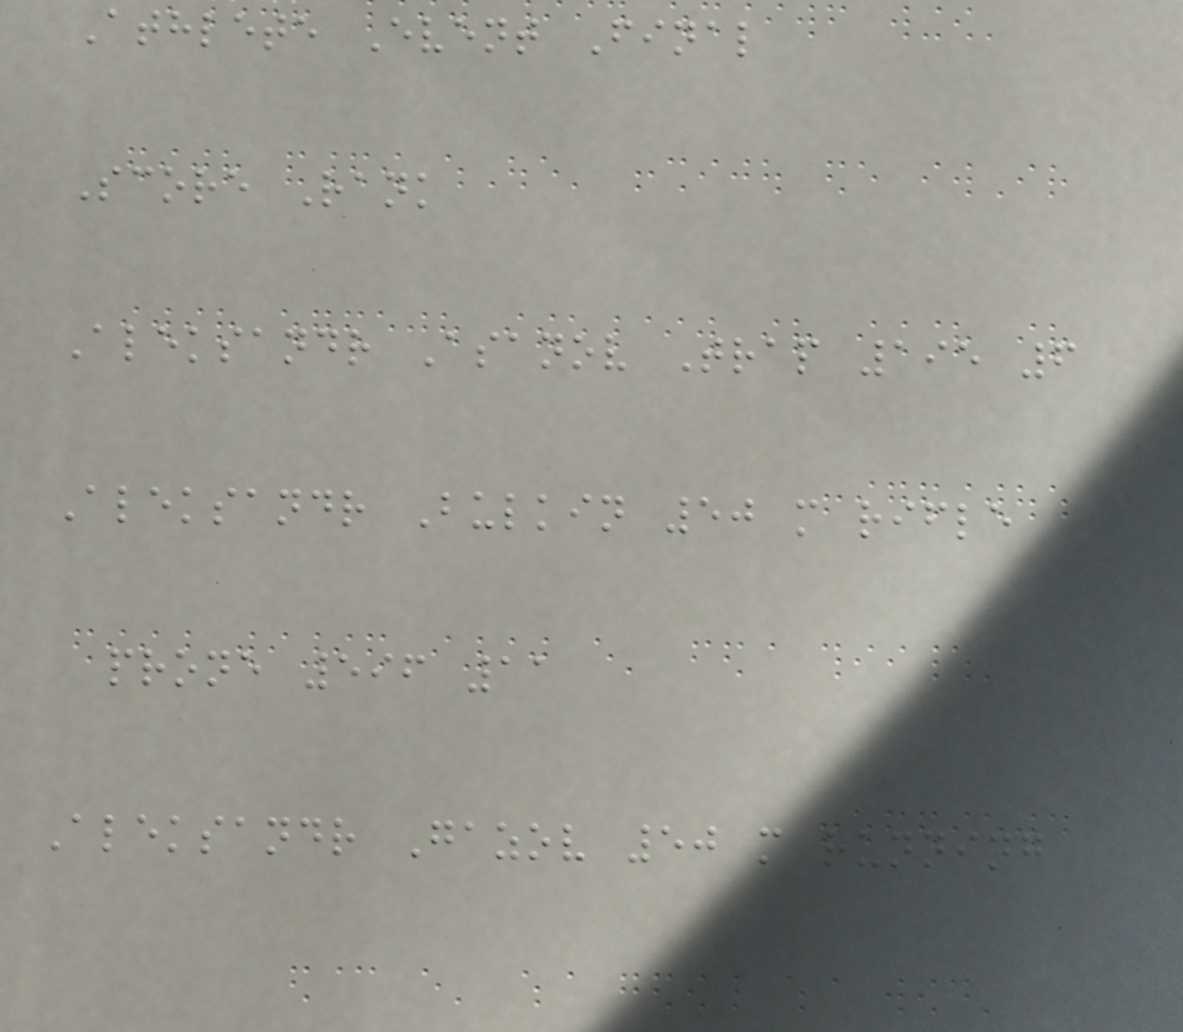Athlete Event Final
Score Rank
Aleksandr Asanov Trap 195 6
Aleksandr Bulkin 50 m rifle
prone 596 11
Aleksandr Gazov 50 m running
